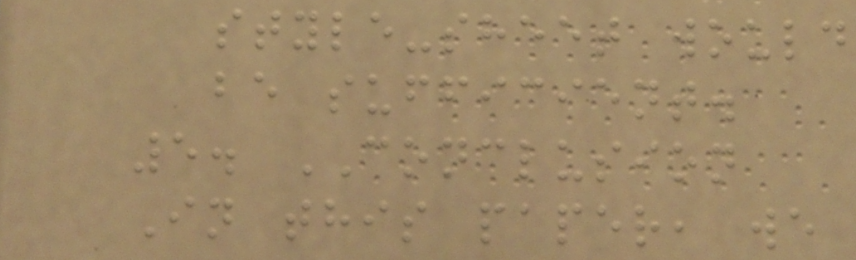style-sheet would
be sufficient.
5. CONCLUSION
In this paper, we
